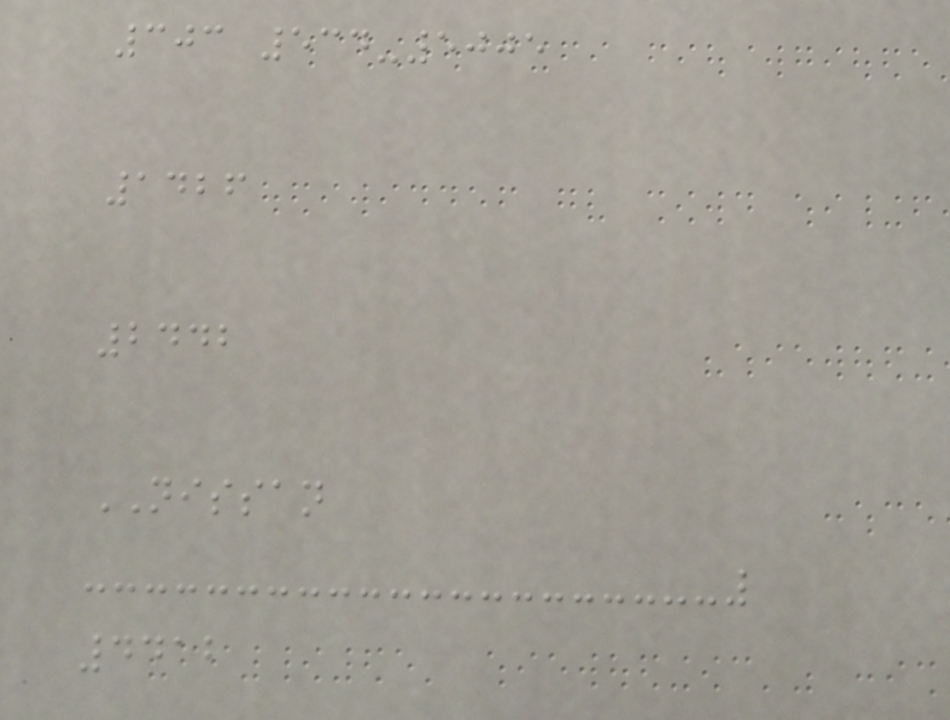303 534-5005
1426
2442
NISSAN
4412
